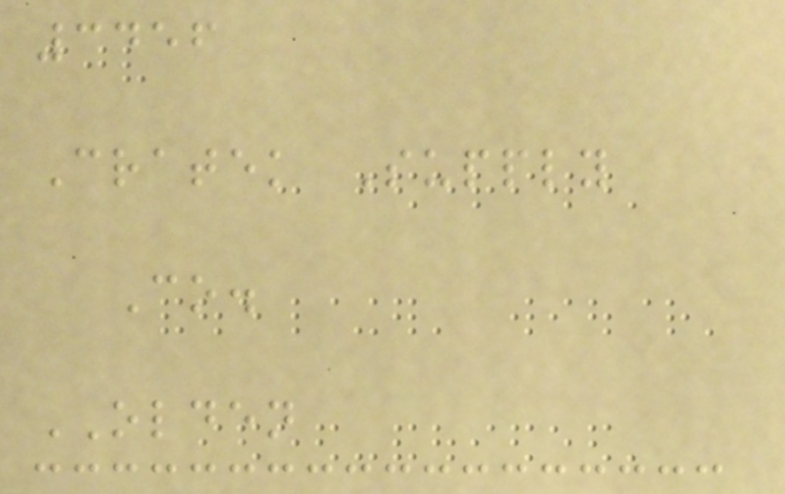3456
Cratek Supply
Co.
OLDEN
